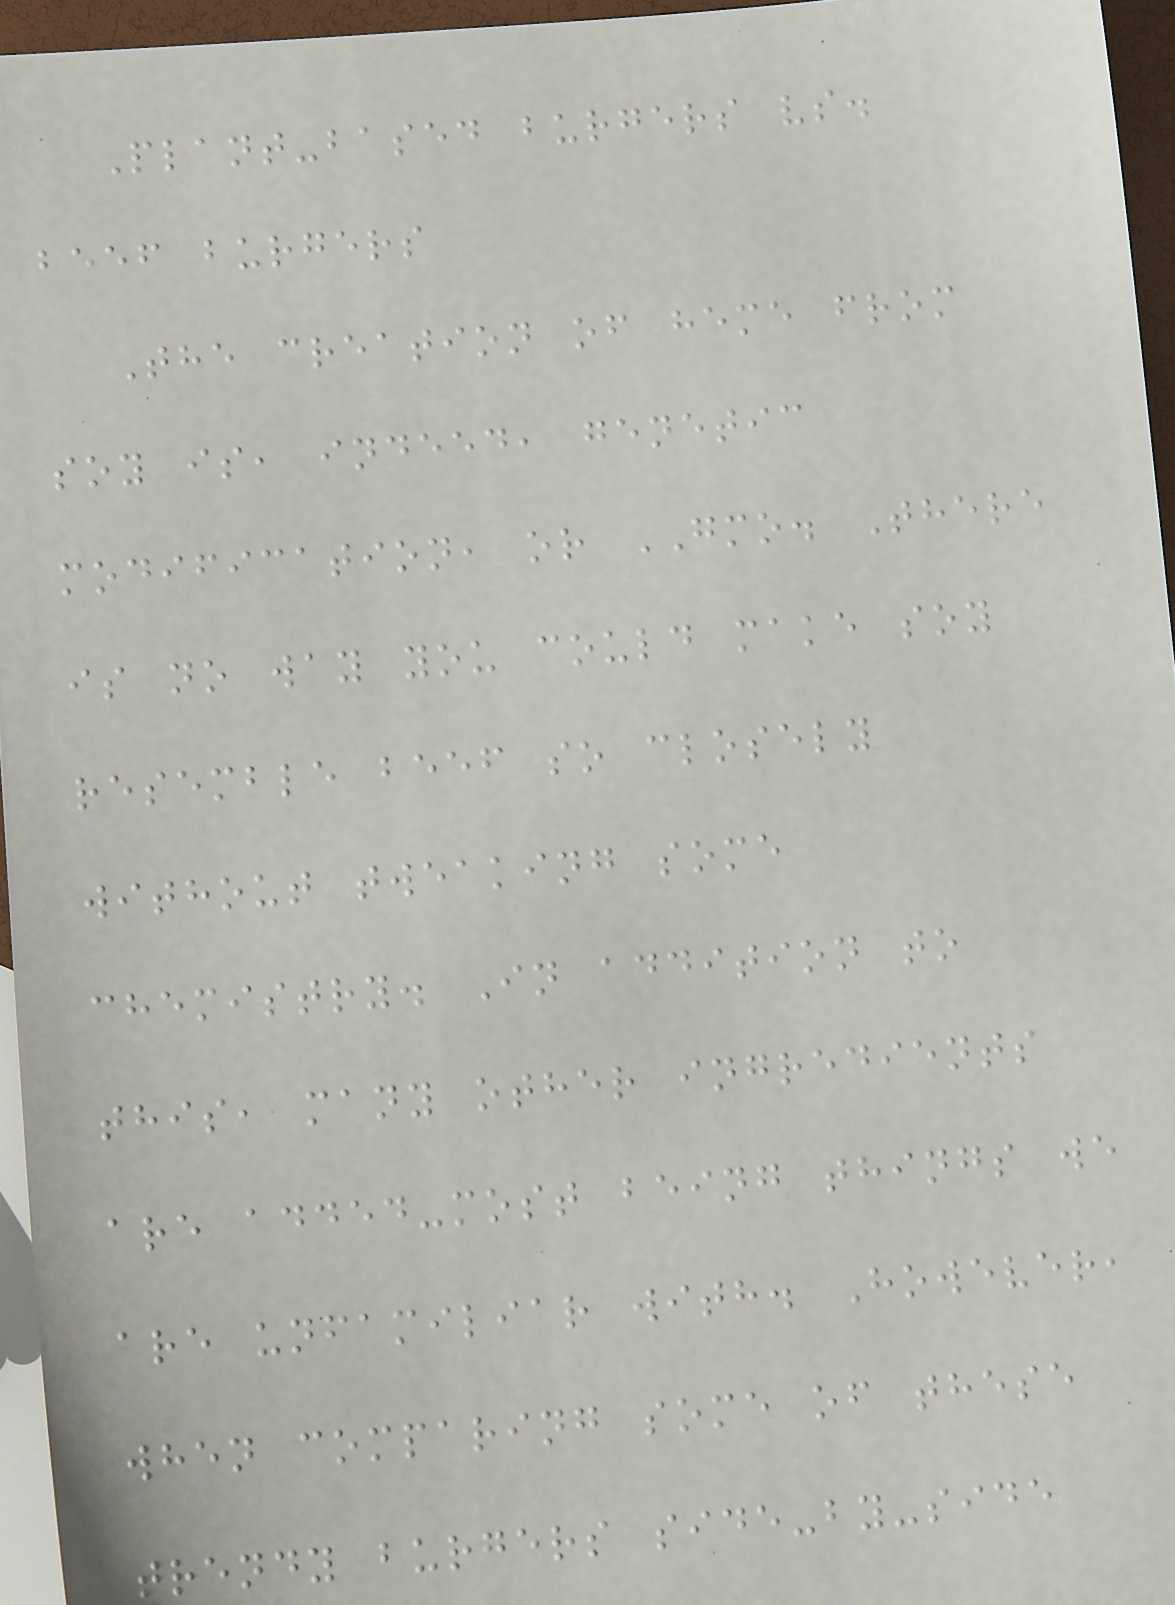Plant-based burgers vs.
beef burgers
The creation of heme from
soy is, indeed, genetic
modification, or GMO. There
is no way you could make soy
resemble beef so closely
without tweaking some
chemistry. In addition to
this, many other ingredients
are added-most being things we
are unfamiliar with. However,
when comparing some of these
trendy burgers side-by-side
